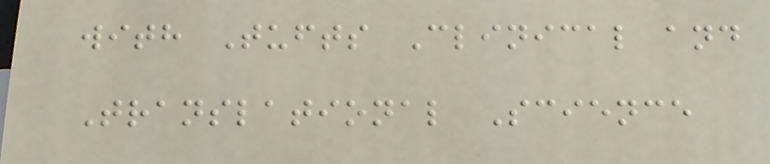with Tufts Clinical and
Translational Science
